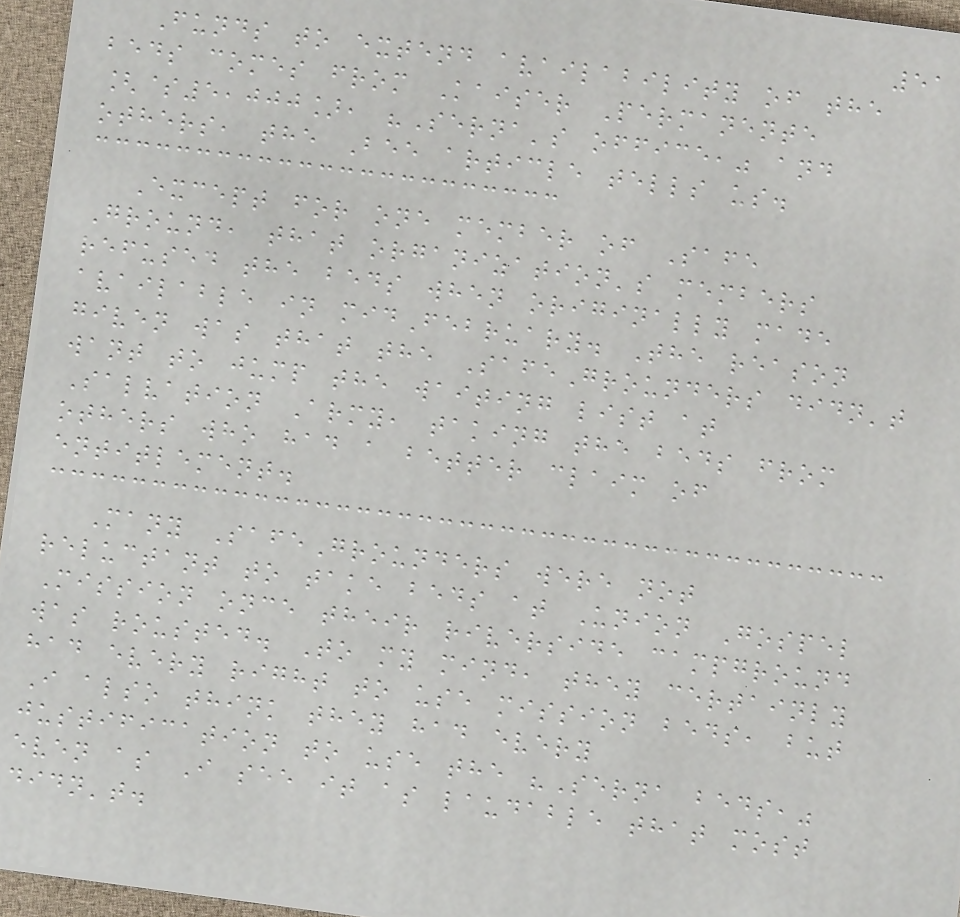51
Funds to extend availability of the
beds comes from Kaiser Permanente
[$5,000], "Serna's office," and
others, the Bee article tells us.
Except for one member of Safe
Ground, that organization's members
refused the beds when originally made
available in midFebruary. The reason
given was that the SafeGrounders didn't
want to jump the waiting list at
Salvation Army, taking the beds from
others who had a better claim of
entitlement.
Many SafeGrounders were not
reluctant to take beds at Union Gospel
Mission once their riverside campground
was rousted. To my mind, they certainly
had every right to use mission beds, but
I also think they had every
justification to use the "Serna beds,"
even as I see it as laudable that most
didn't.
